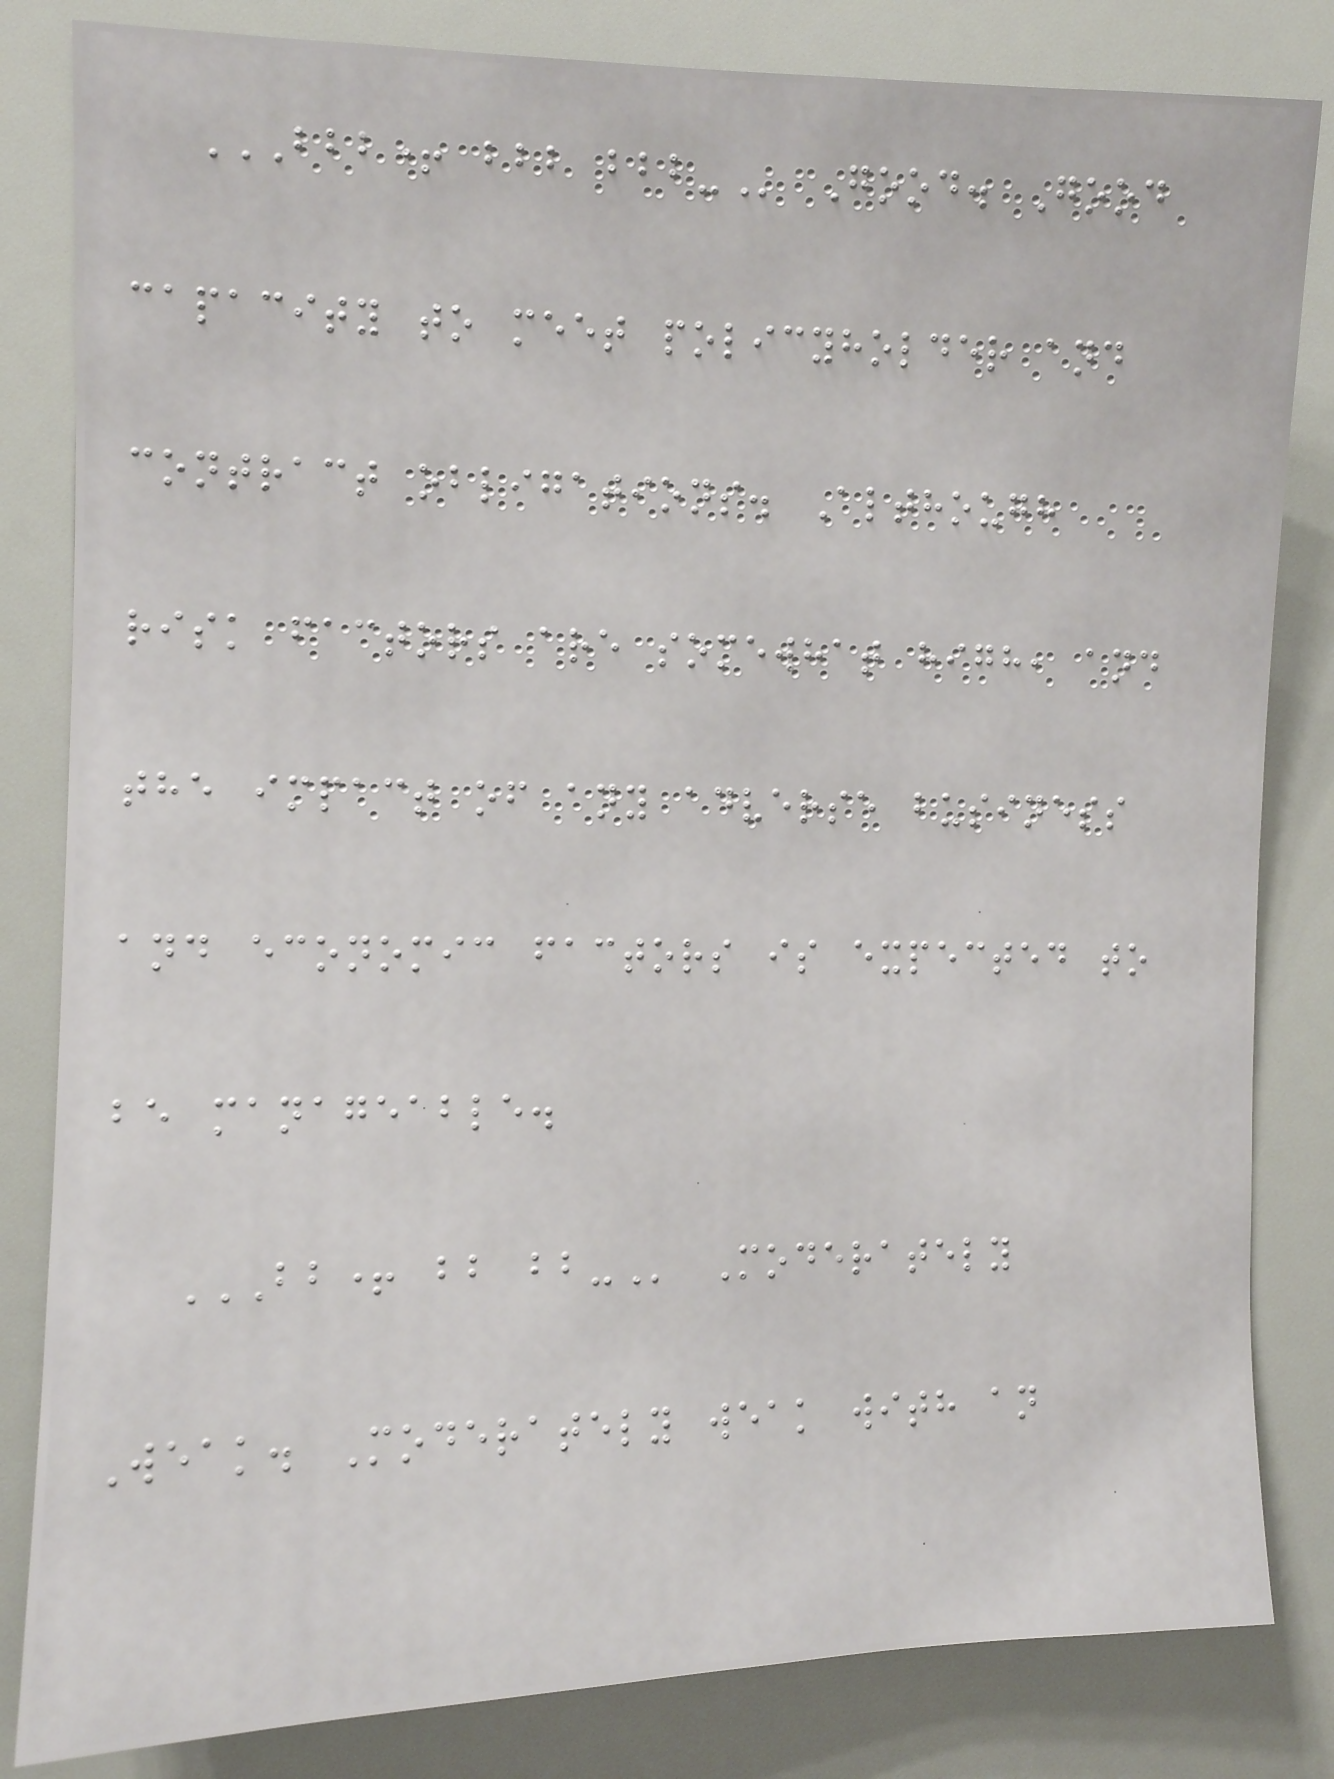BBB+ BBB BBB- Good. Good
capacity to meet policyholder and
contract obligations. Although
risk factors are somewhat high, and
the impact of any adverse business
and economic factors is expected to
be manageable.
BB+ BB BB- Moderately
Weak. Moderately weak with an
